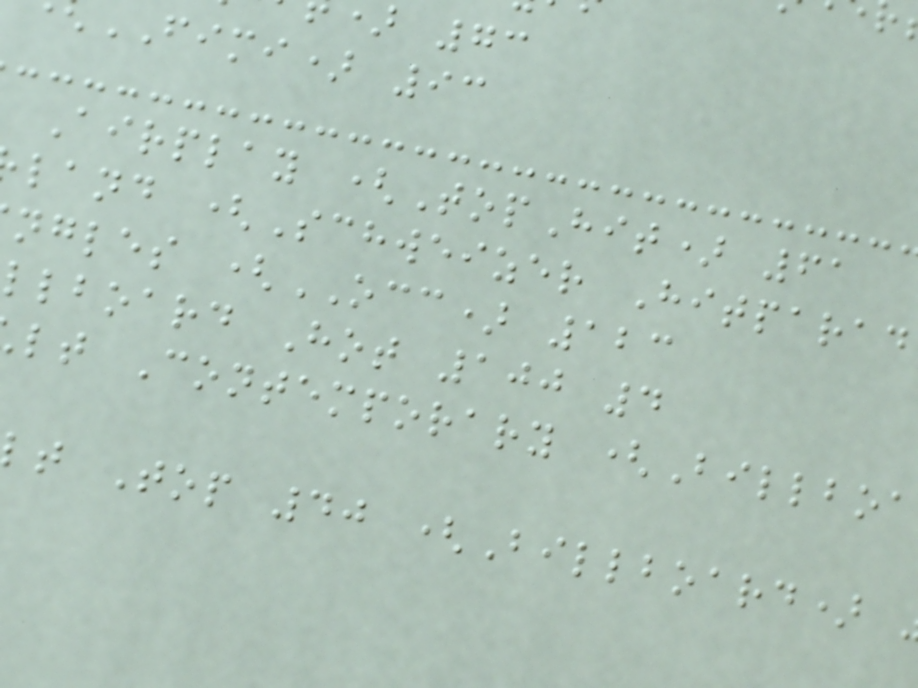FIMI) 93
Airplay (TopHit) 61
land (Schweizer Hitparad
ngles (OCC) 123
llboard Hot 100 4
lt Contemporary (Billboa
t Top 40 (Billboard)
